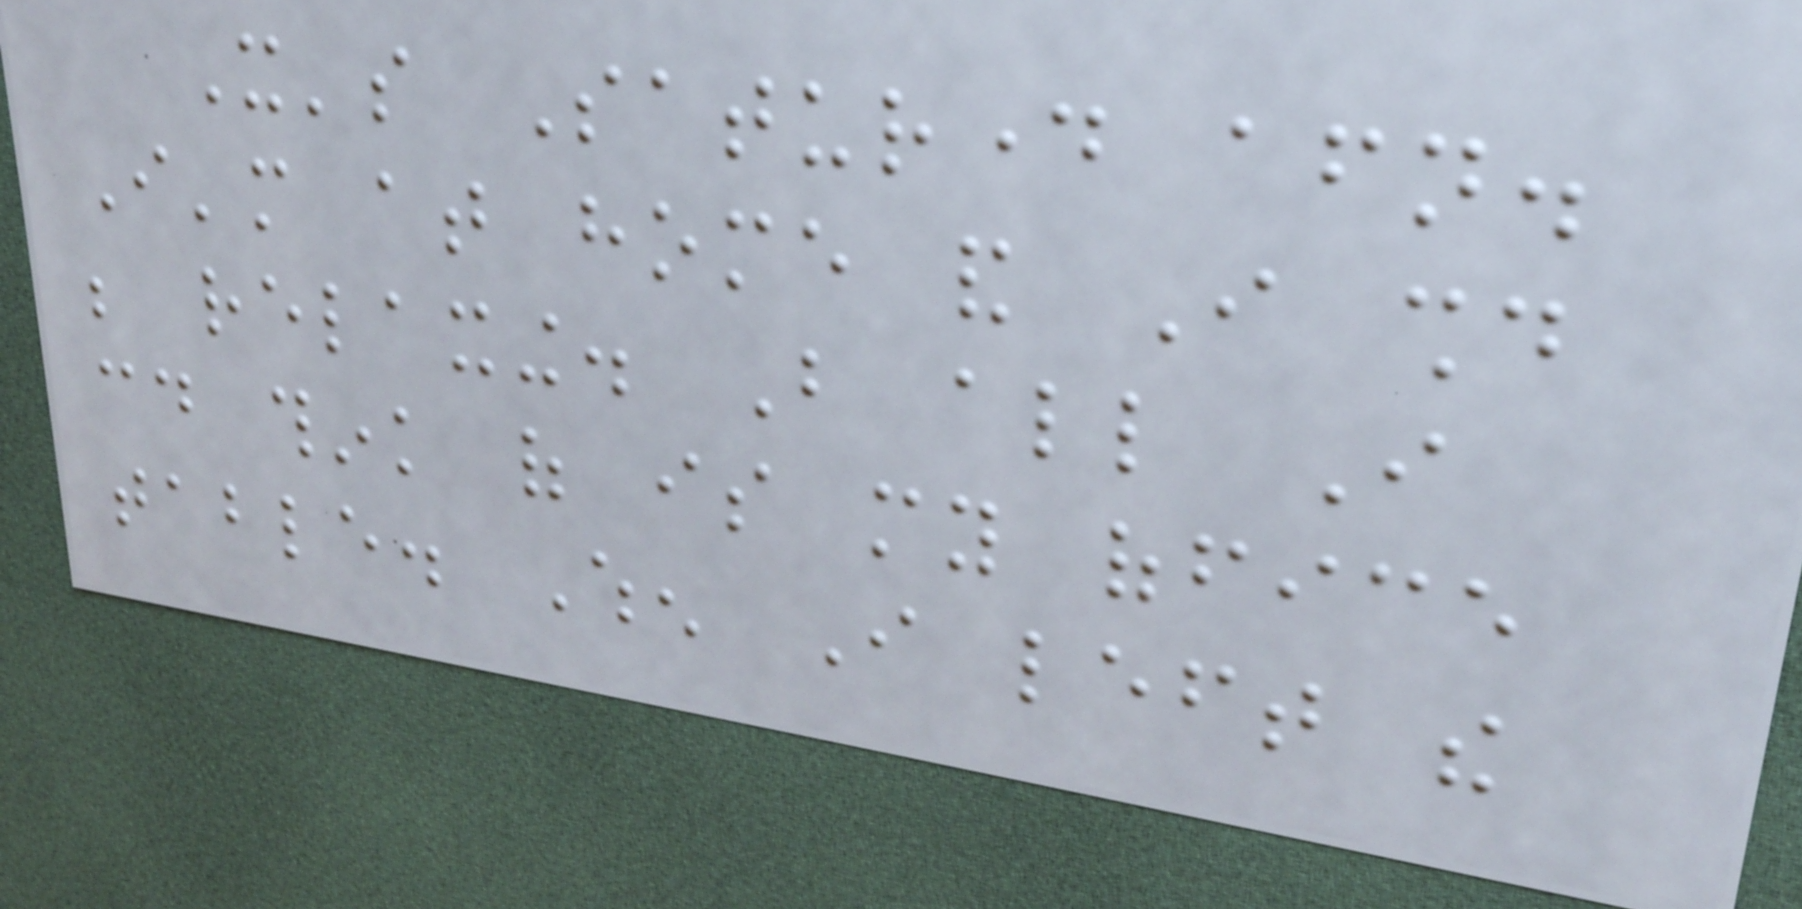It's Saturday afternoon.
I'm at home and I should
be relaxing. But all I
could think of is my office
table. When I left the
